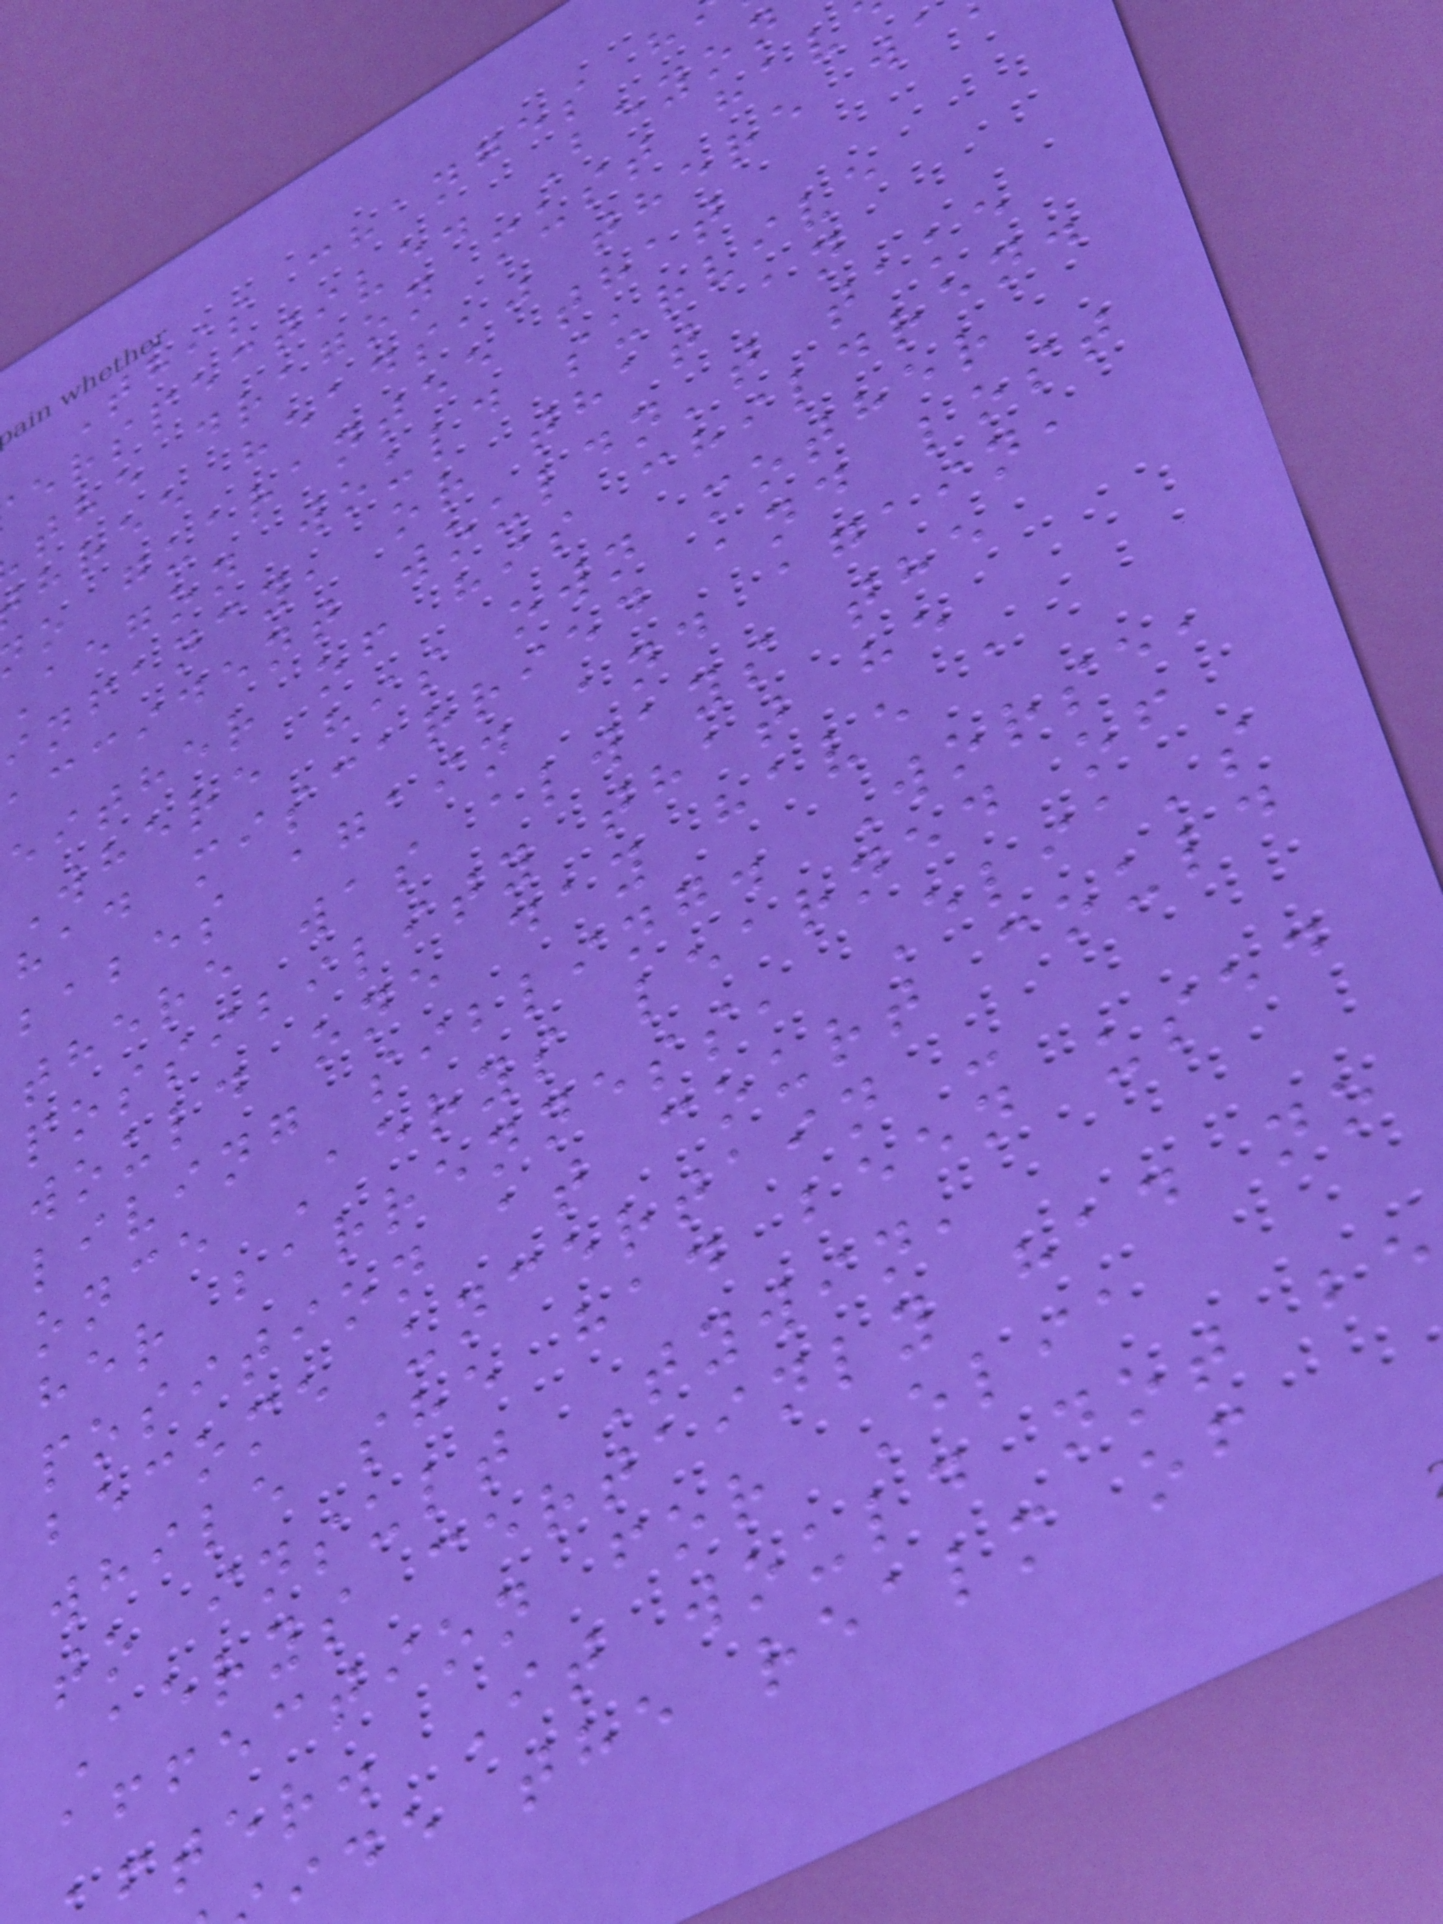This changes h
erspective. Beyon
the dragon must hav
hree heads," there wa
o guarantee that
Aegon would survive
infancy, or that an
accident wouldn't take
either of his children.
Where his own mother
had miscarried and lost
babes again and again,
there was always the
possibility that he
would one day have a
living sibling. Worse,
once Aerys learned of
her barrenness, Elia's
position at court could
become uncertain -
while she had been used
to insult Tywin,
Aerys certainly had no
affection for Elia
fter. It would not be
de the realm of
